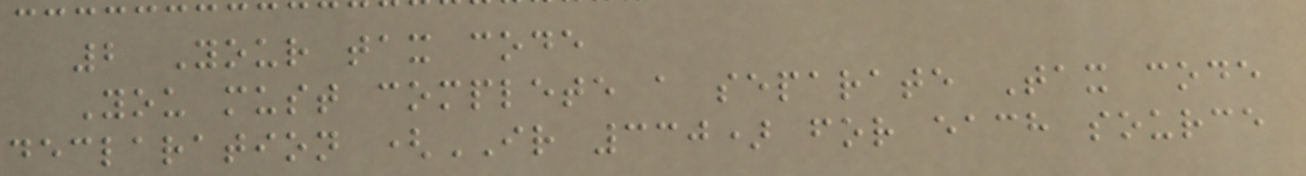2 Your tax code
You must complete a separate Tax code
declaration (IR 330) for each source
